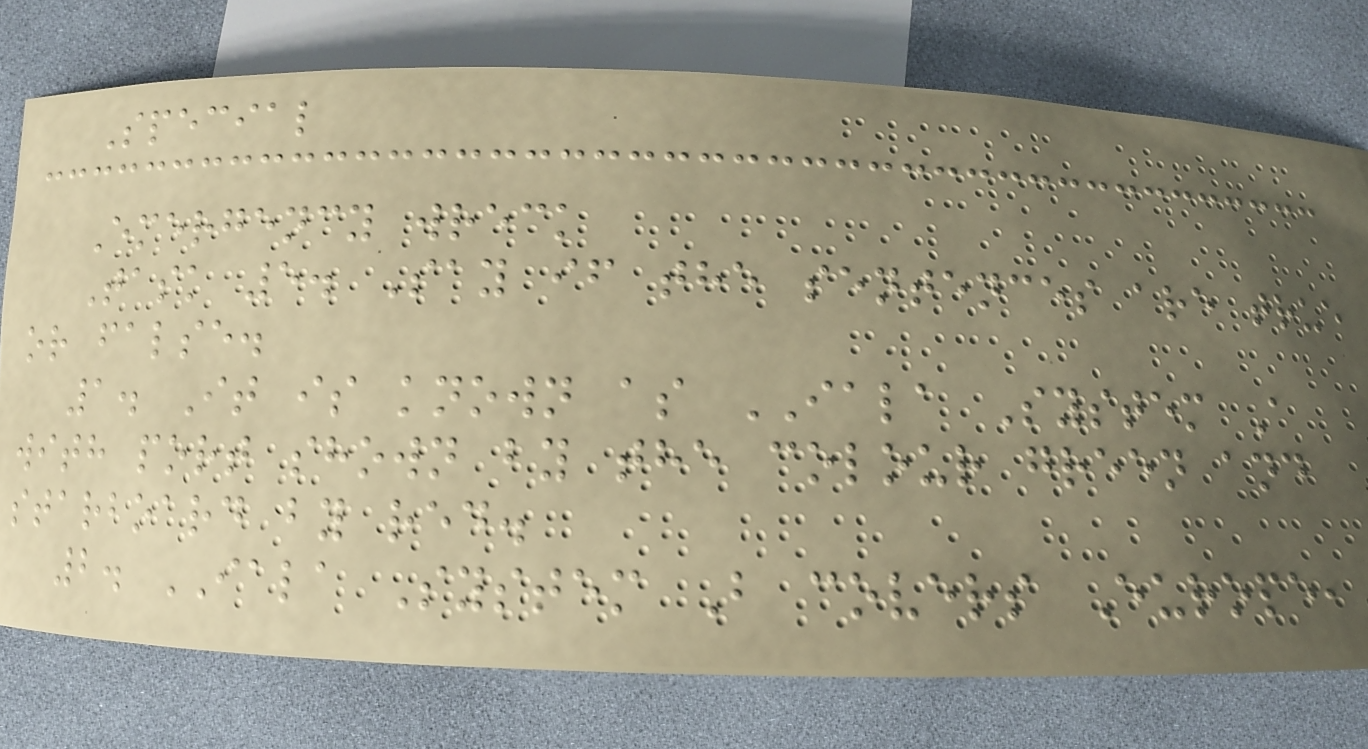Special
Emergency wreck
Task 5. Say if the sentences are true
or false.
1. It is known as IALA System A
with port shown by the colour green and
starboard by red.
2. IALA System B covers Europe,
